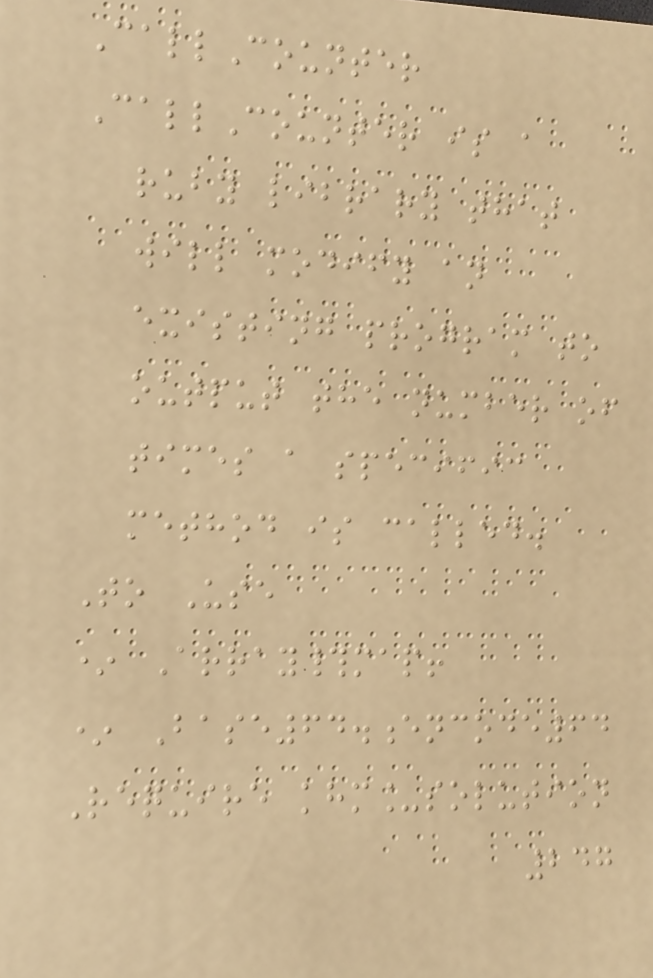CallCounter
CallCounter is a
ruby library that
will modify an
existing program to
output the number of
times a specific
method is called.
To Use
* Array#map!
* Base64.encode64
Require khm_solution
247
